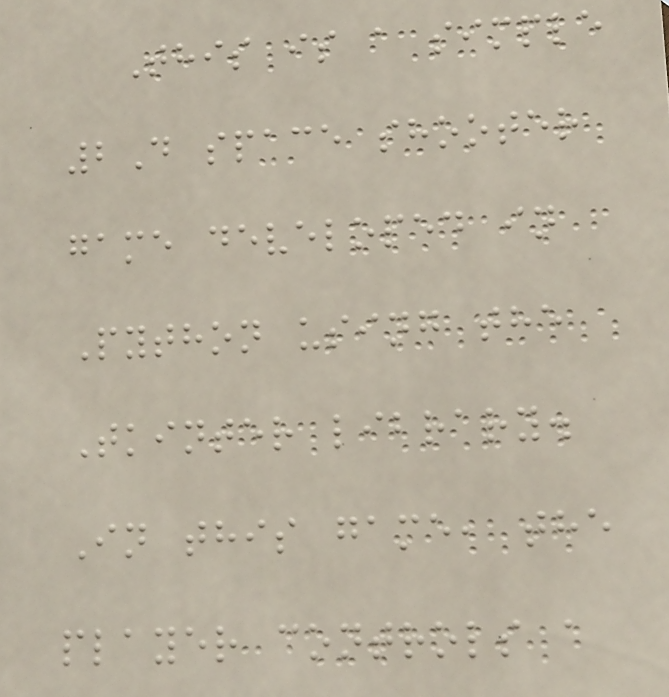This is a simple
2D space shooter
game developed in
Python using the
Tkinter library.
In this game, the
player controls a
